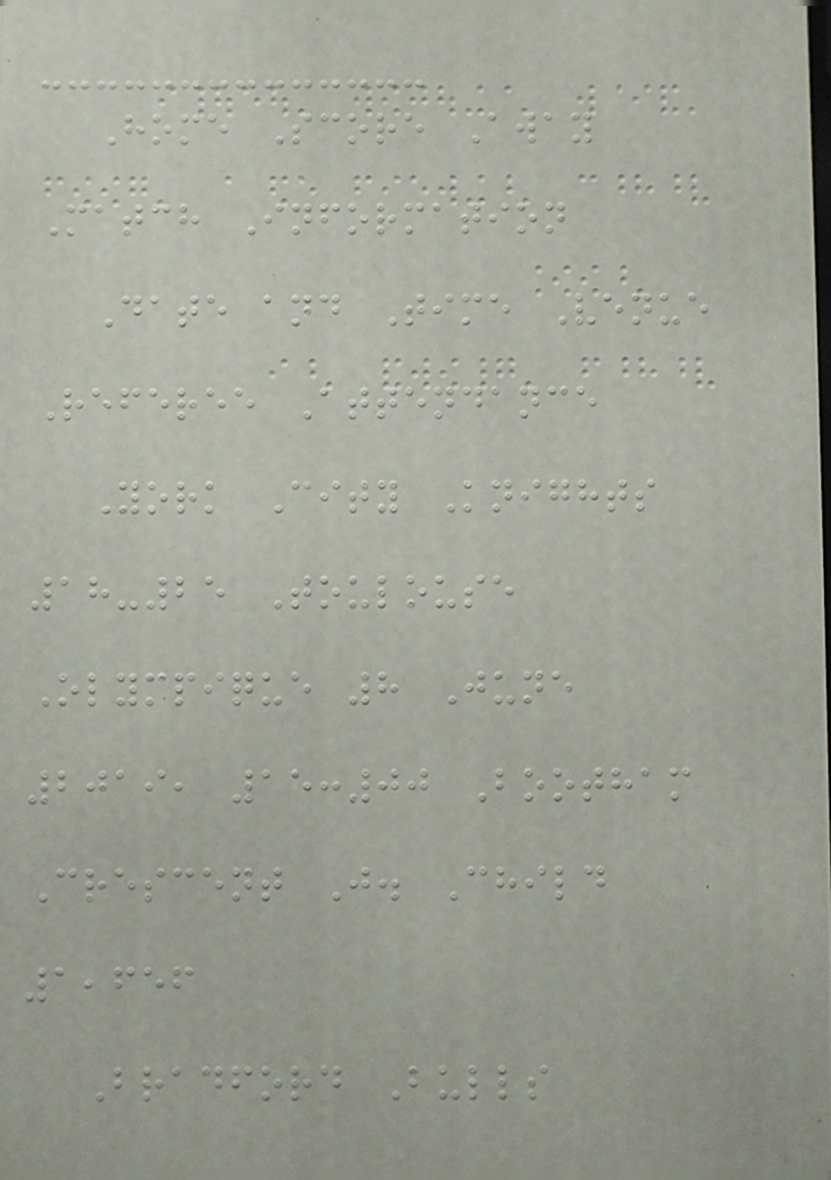Home Score Away
Match Information
Date and Time Venue
Referee Attendance
York City Knights
18-25 Toulouse
Olympique 8 June
2019, 15:00 Bootham
Crescent J. Child
1,656
Bradford Bulls
